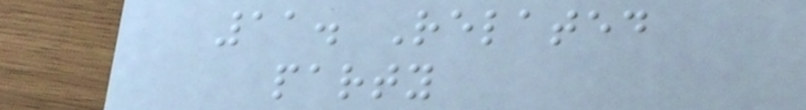11. Related
party
